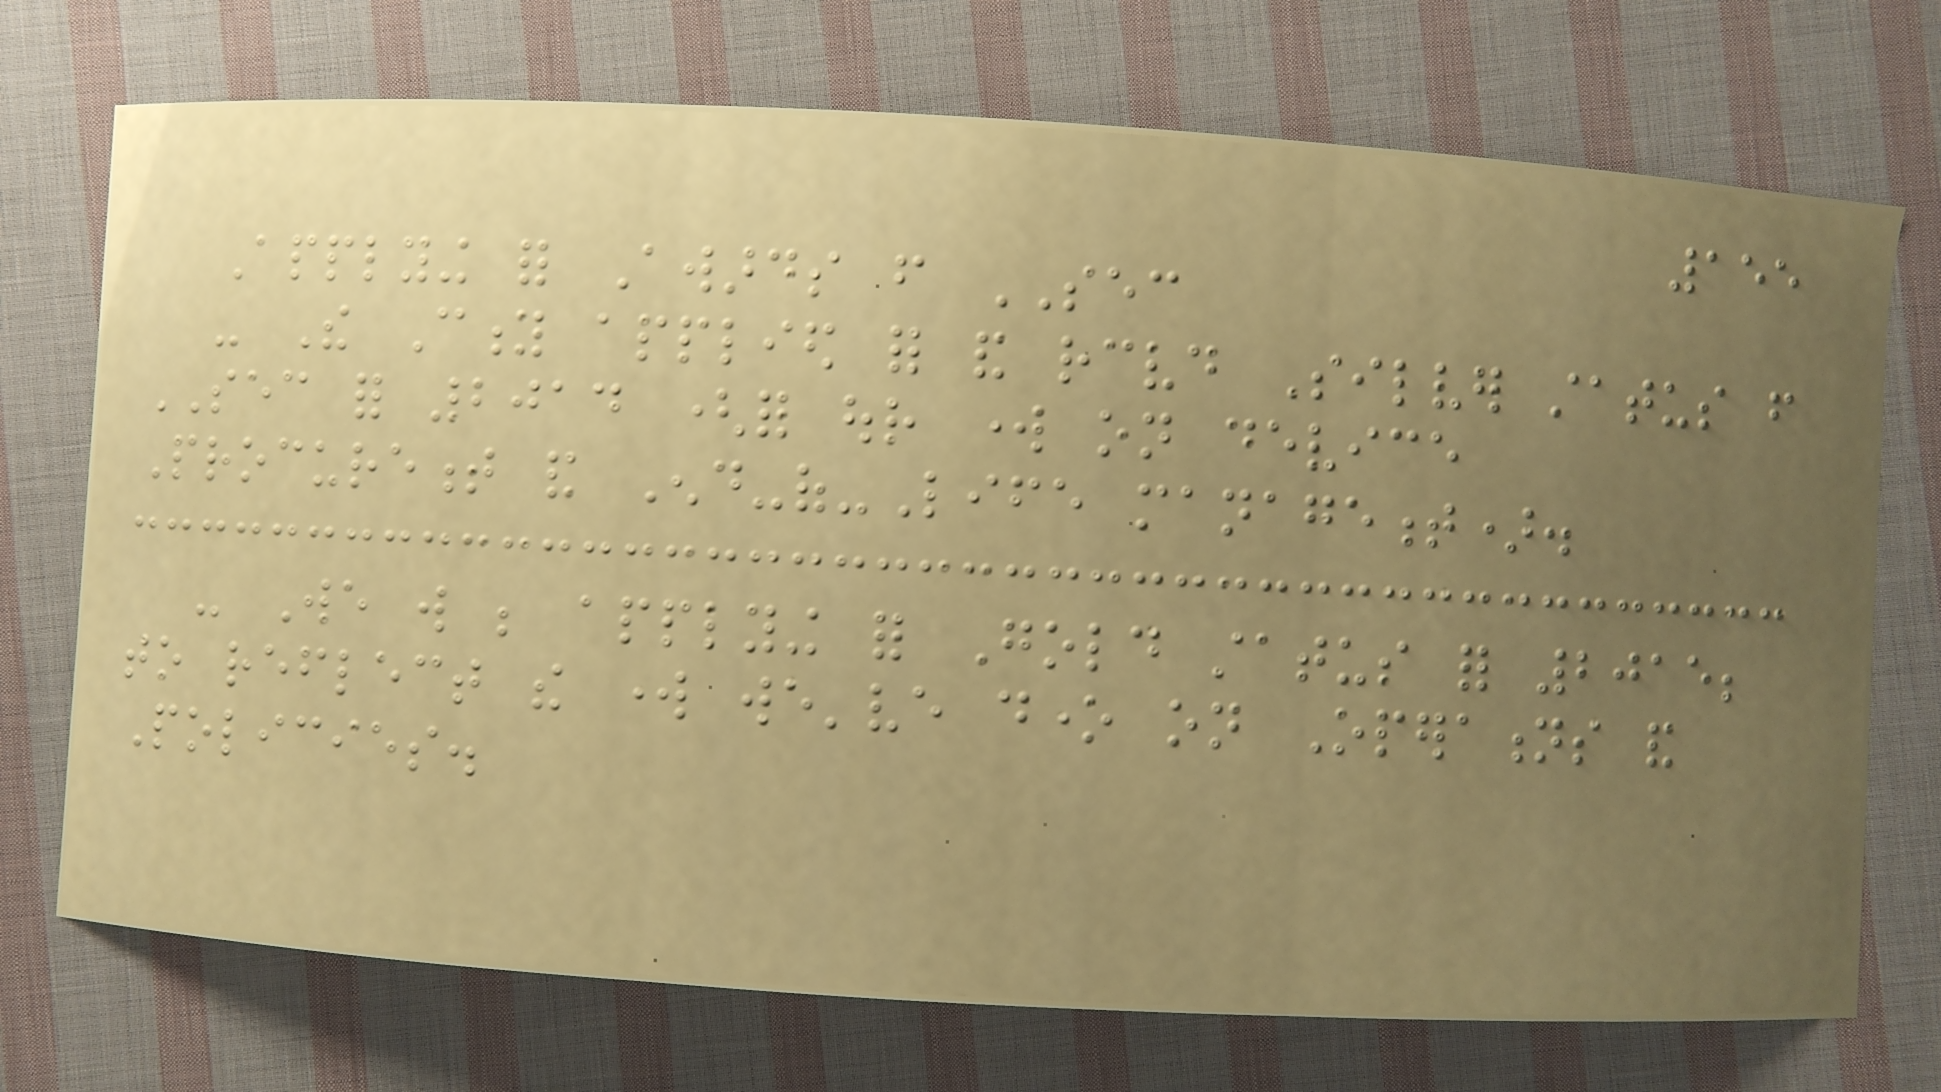155
Applying for Awards from SEC
- The City applied for and received Silver status from
SEC for 2014 (for our work on device
Procurement and End-of-Life management).
- We will be applying for Gold status for 2015;
to reflect the work we've done on Operations and
Policies.
